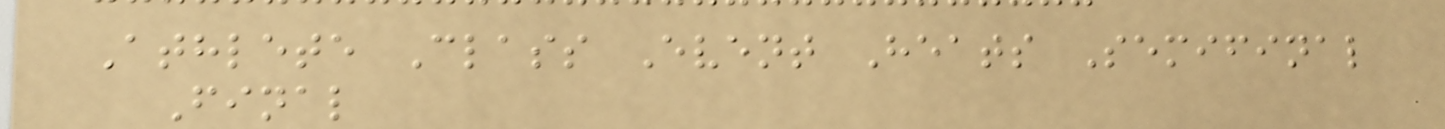Athlete Class Event Heats Semifinal
Final
